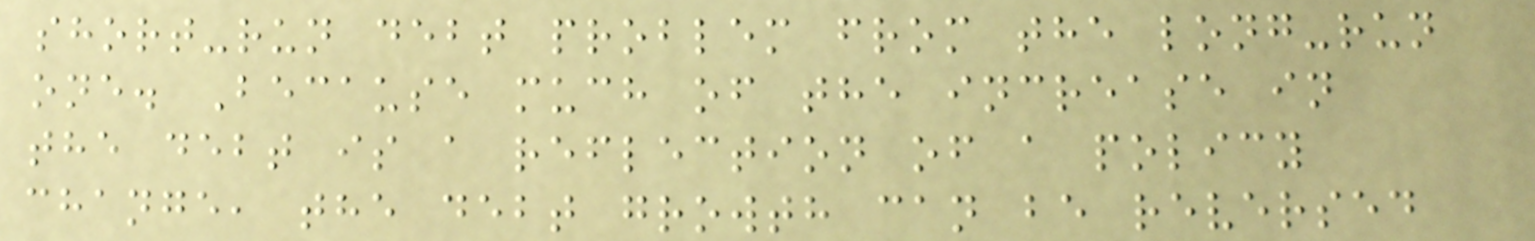short-run debt problem from the long-run
one. Because much of the increase in
the debt is a reflection of a policy
change, the debt growth can be reversed
